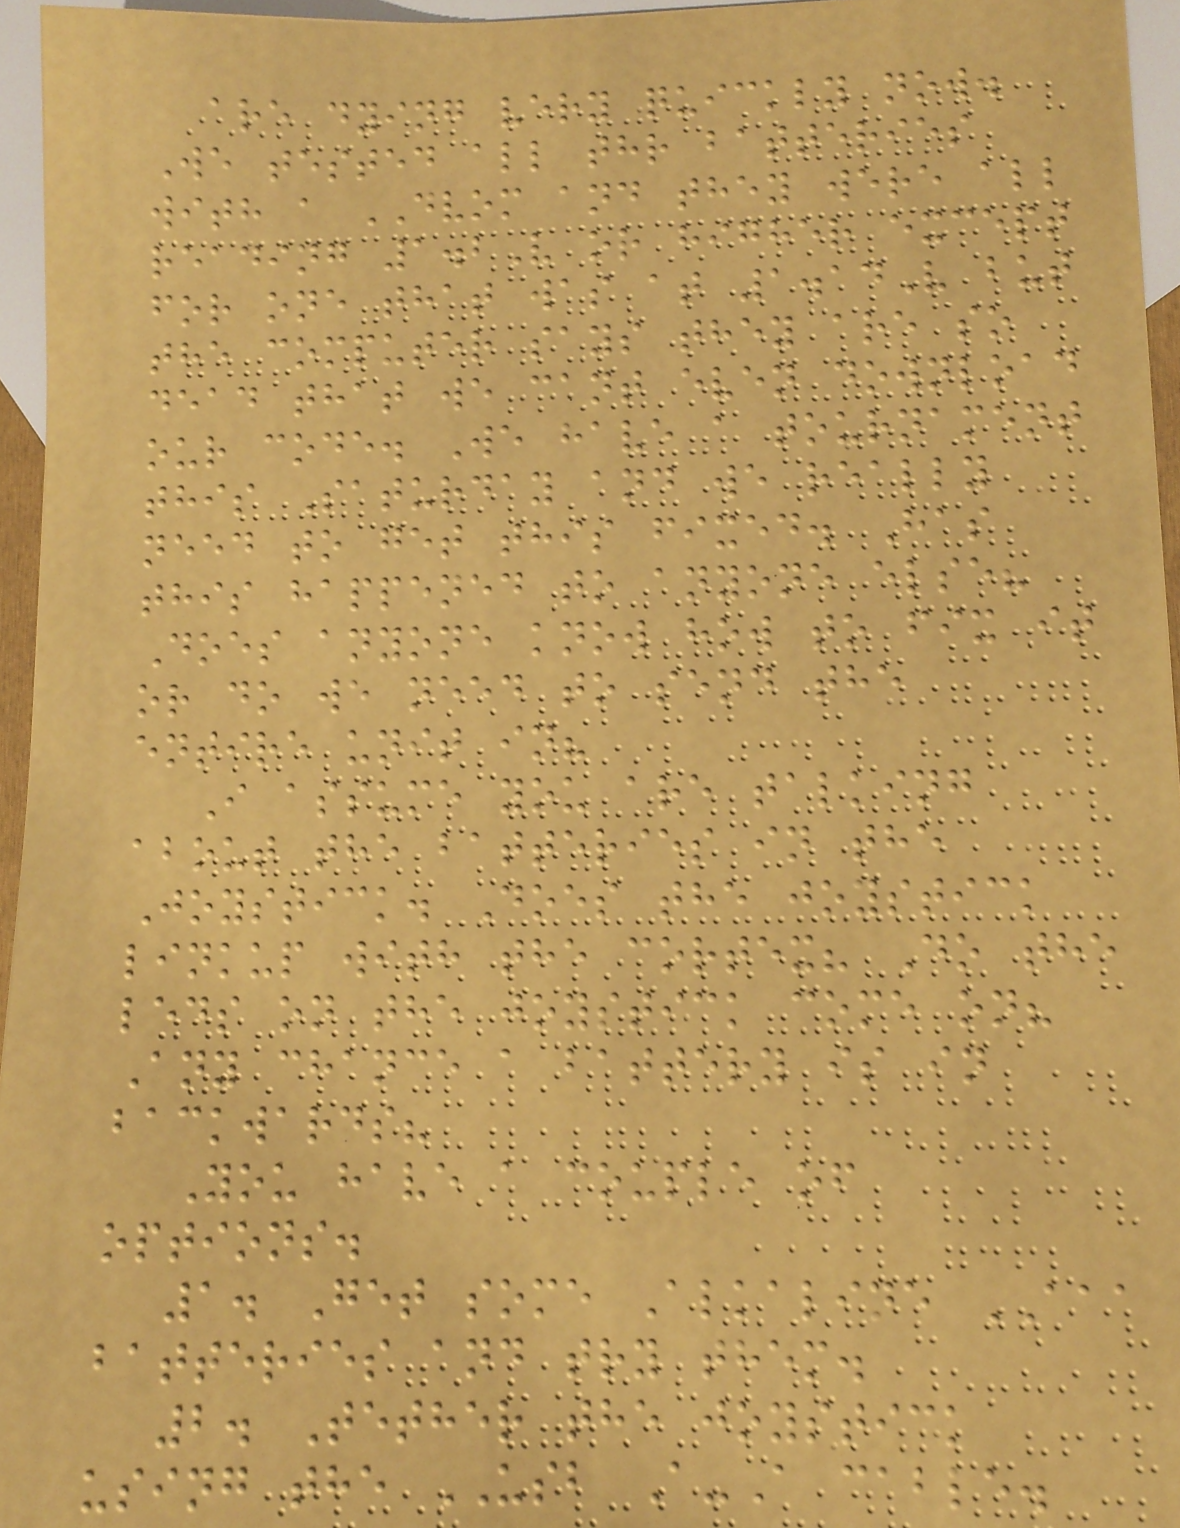are dying very quickly now.
We tested all thr batteries
with a DVOM and they were all
reading 1.2V or higher except
for one that was at 1.14V but
the computer says they are so
dead that we cant even download
our code. We have a tournament
this Saturday and we really
need to get this fixed. Has
this happened to anyone else?
Does anyone know how to fix it
or do we need to send the
entire unit in?
I assume you are talking
about the batteries in the
Joystick. Does the joystick
linkup with the cortex? Do the
leds on the joystick come on?
Any chance a battery is in
backwards?
You have a couple of
options.
1. Get some Alkaline AAA
batteries and try them.
2. Tether the joystick
using the USB A-A cable.
